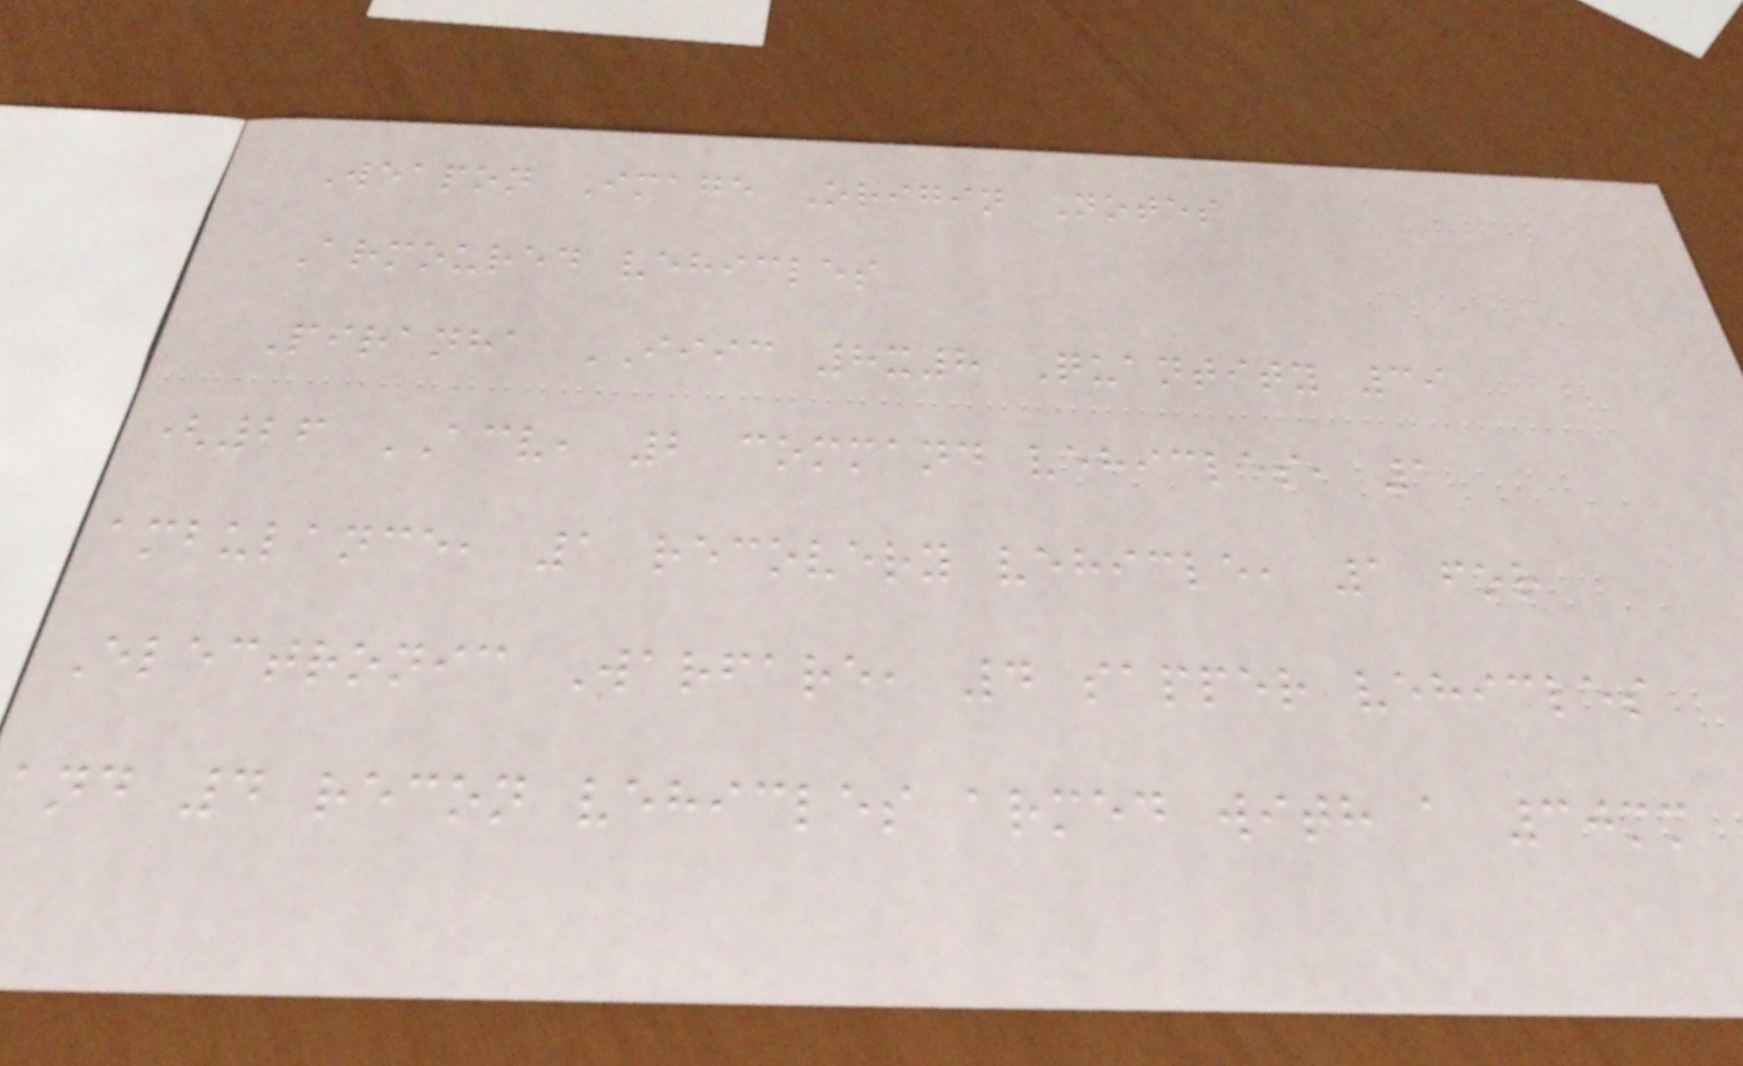Weapon Image Origin Notes
Armoured vehicles
Piranha IIIC 8x8 Quantity 39
(26 ACV, 2 command vehicles, 1
ambulance, 1 recovery vehicle, 1 for
Electronic Warfare, 4 sapper vehicles
and 4 recon vehicles armed with a 30mm
